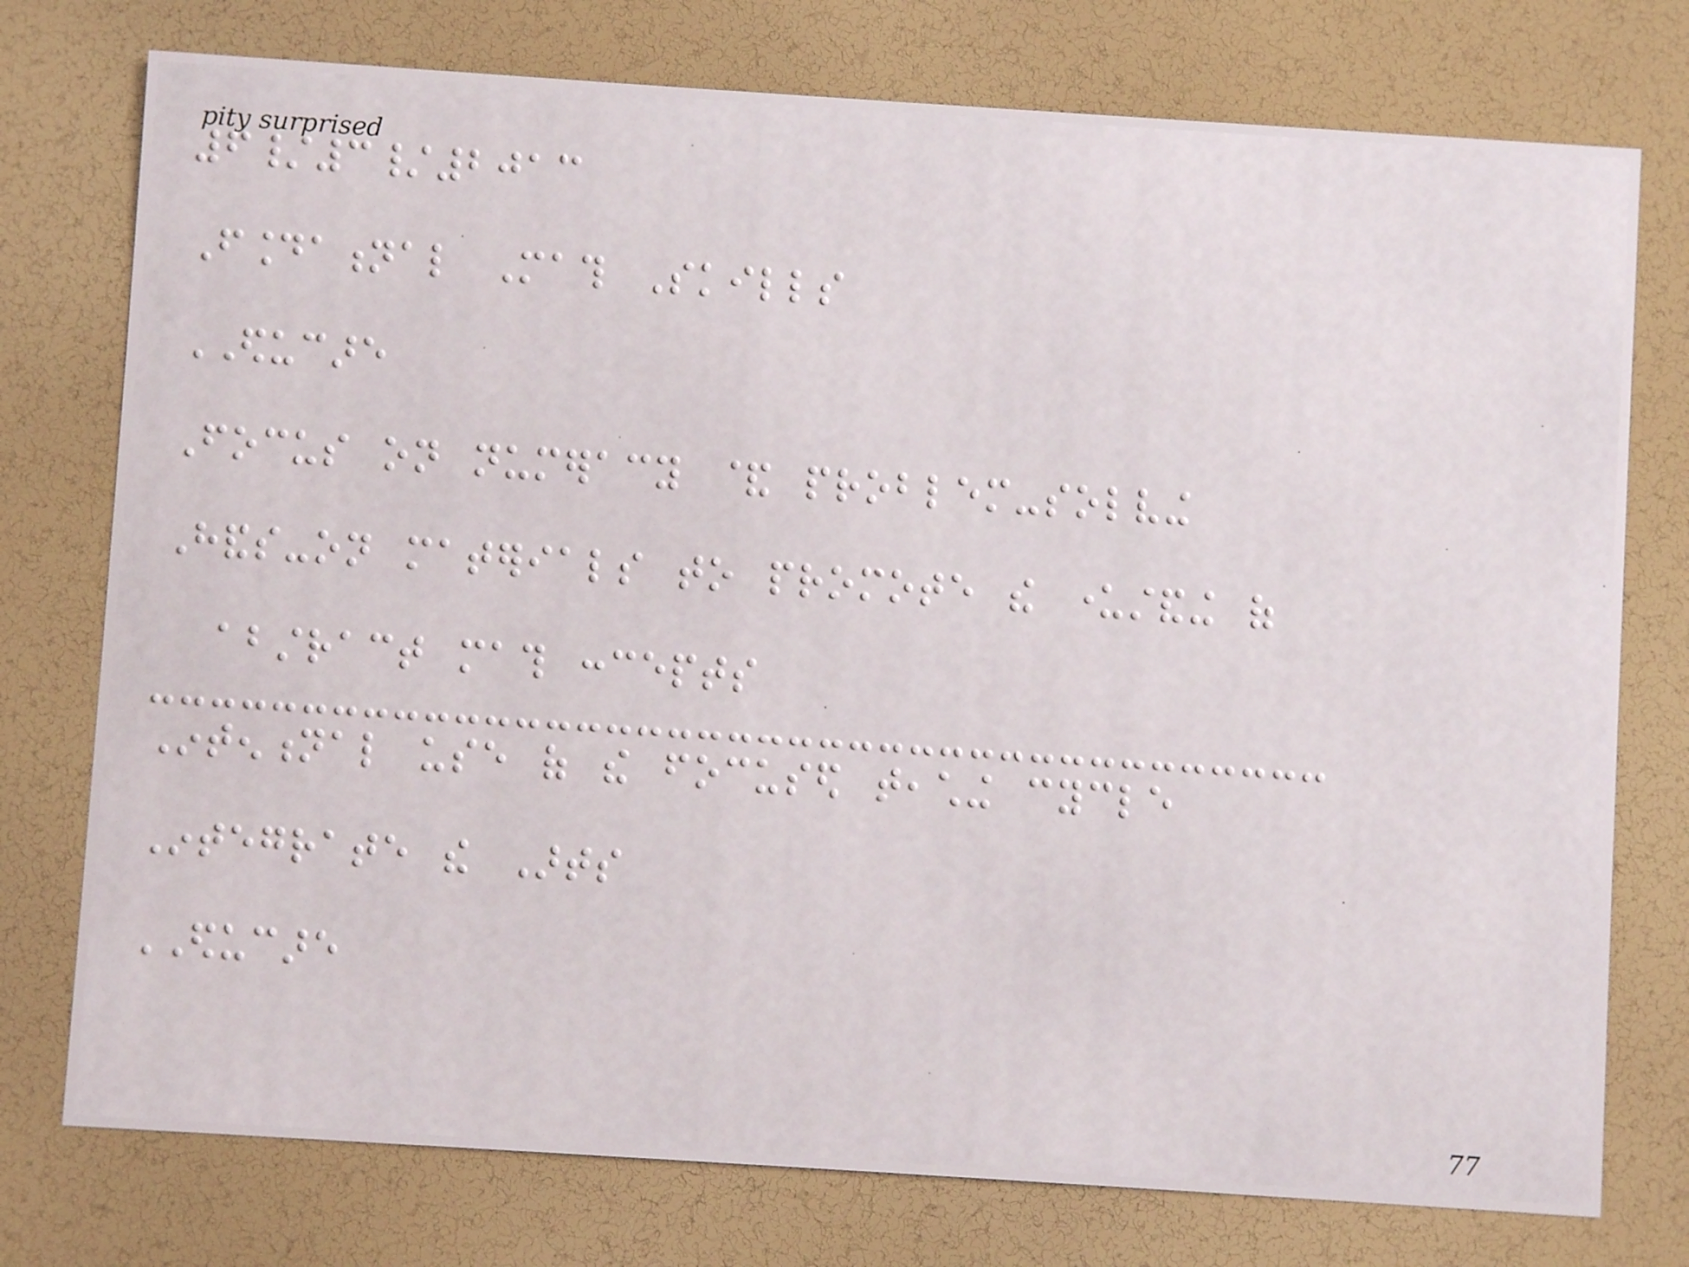6/3/2013
Foundational Math Skills
EDUCARE
Focus on numeracy & problem-solving
Hands-on materials to promote the understanding of
abstract math concepts
Intentional use of the focused teaching cycle
Integrate the Arts
EDUCARE
